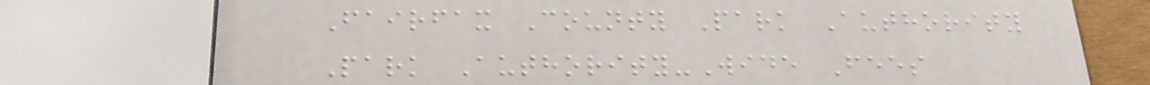Fairfax County Park Authority
Park Authority-Wide Fees
